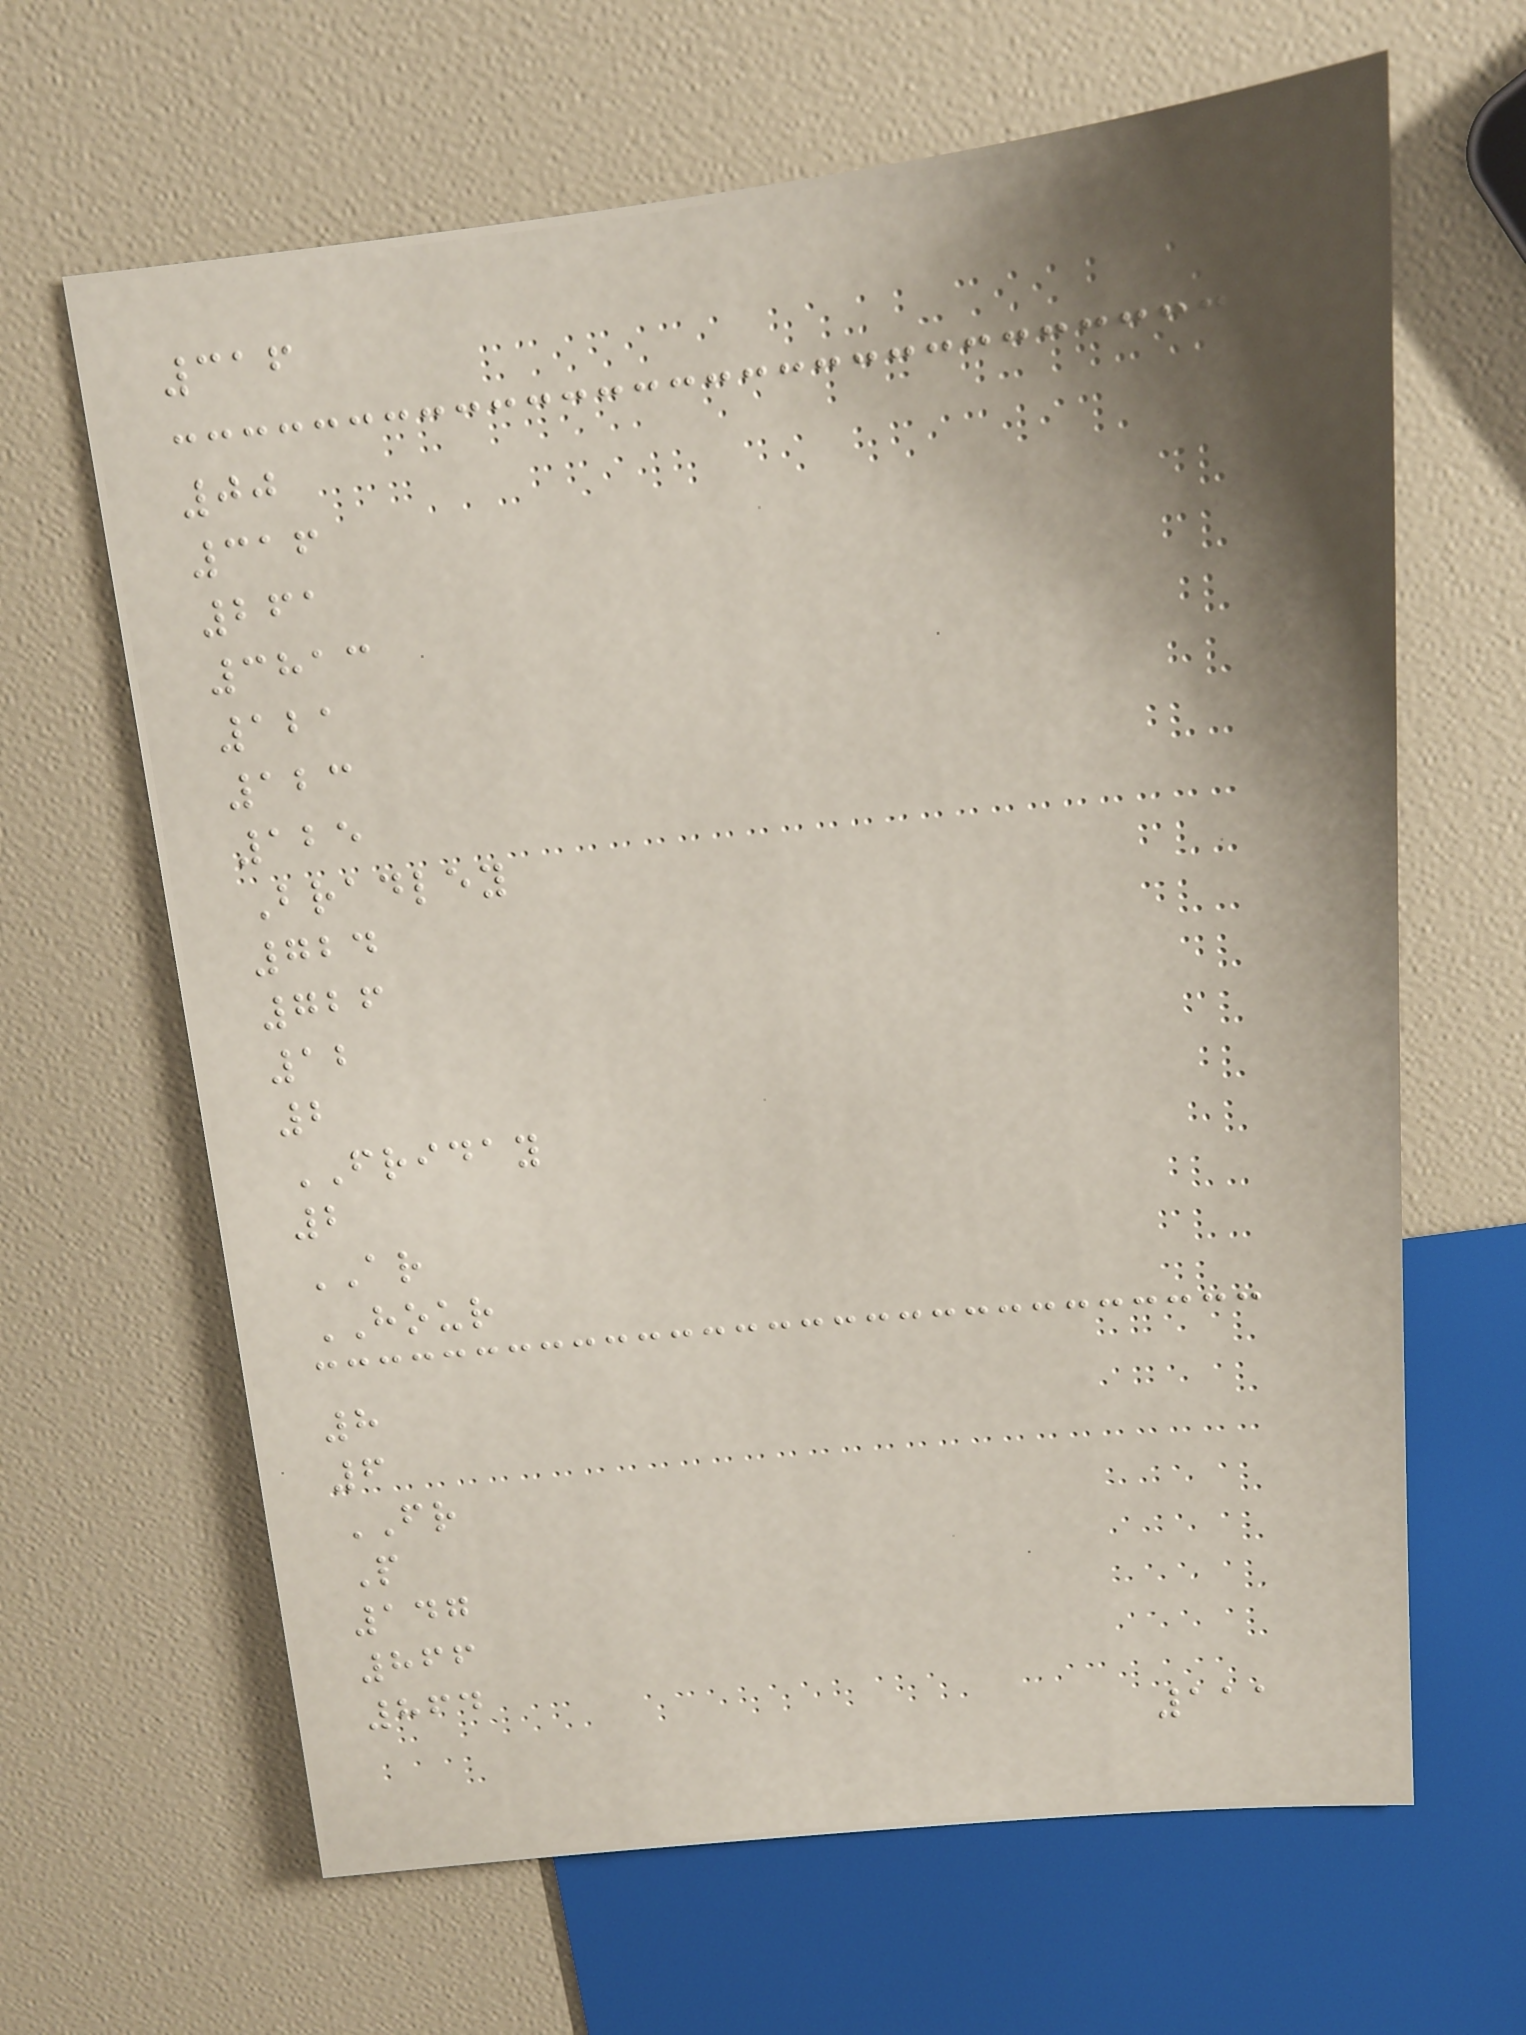316
00
316
261
3813
121
123
125
Bradley
724
726
12
2
FRIDAY
2
AR
HOUR
8
6
FR
P
147
866
864
111
